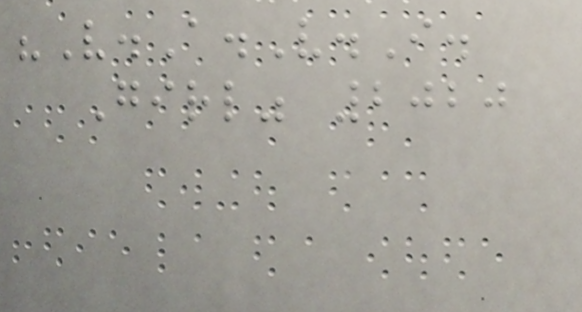"V.A.V.I.
Girl" 2020
